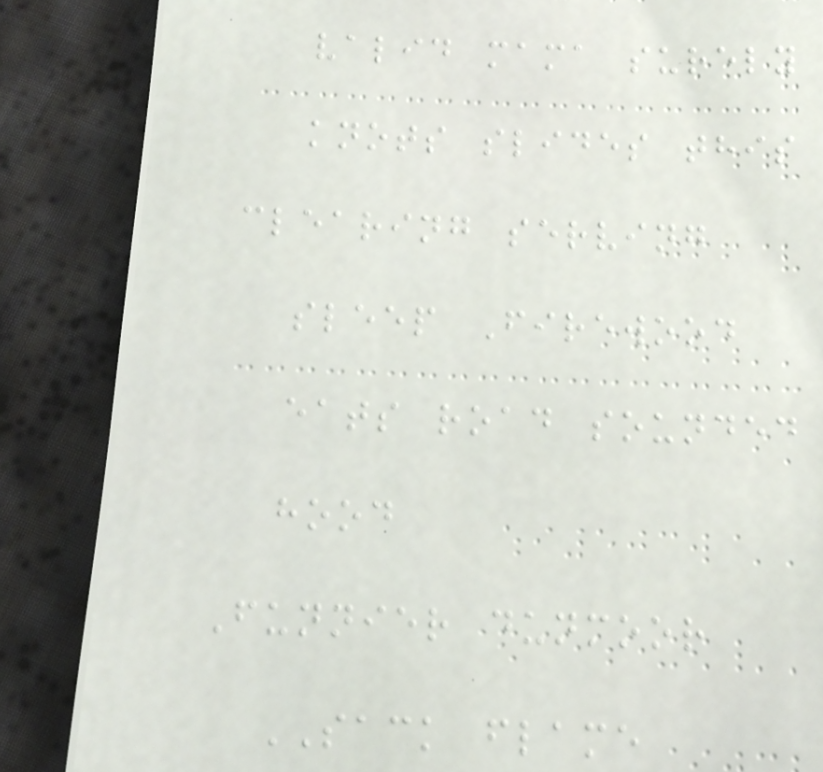valid mama surely
knots slides this
clearing serving
sleep Firewood
eats road sounded
hood
Funnier dunmoor
SACK flame
